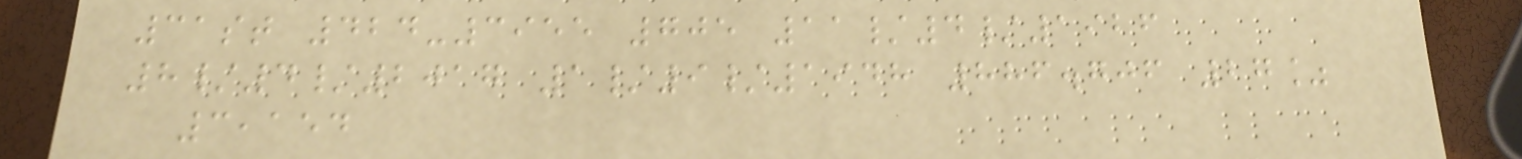31st 424-3955 705 11/4/1926
8/4/2017 1/9/1948 886.706 27%
3,154
